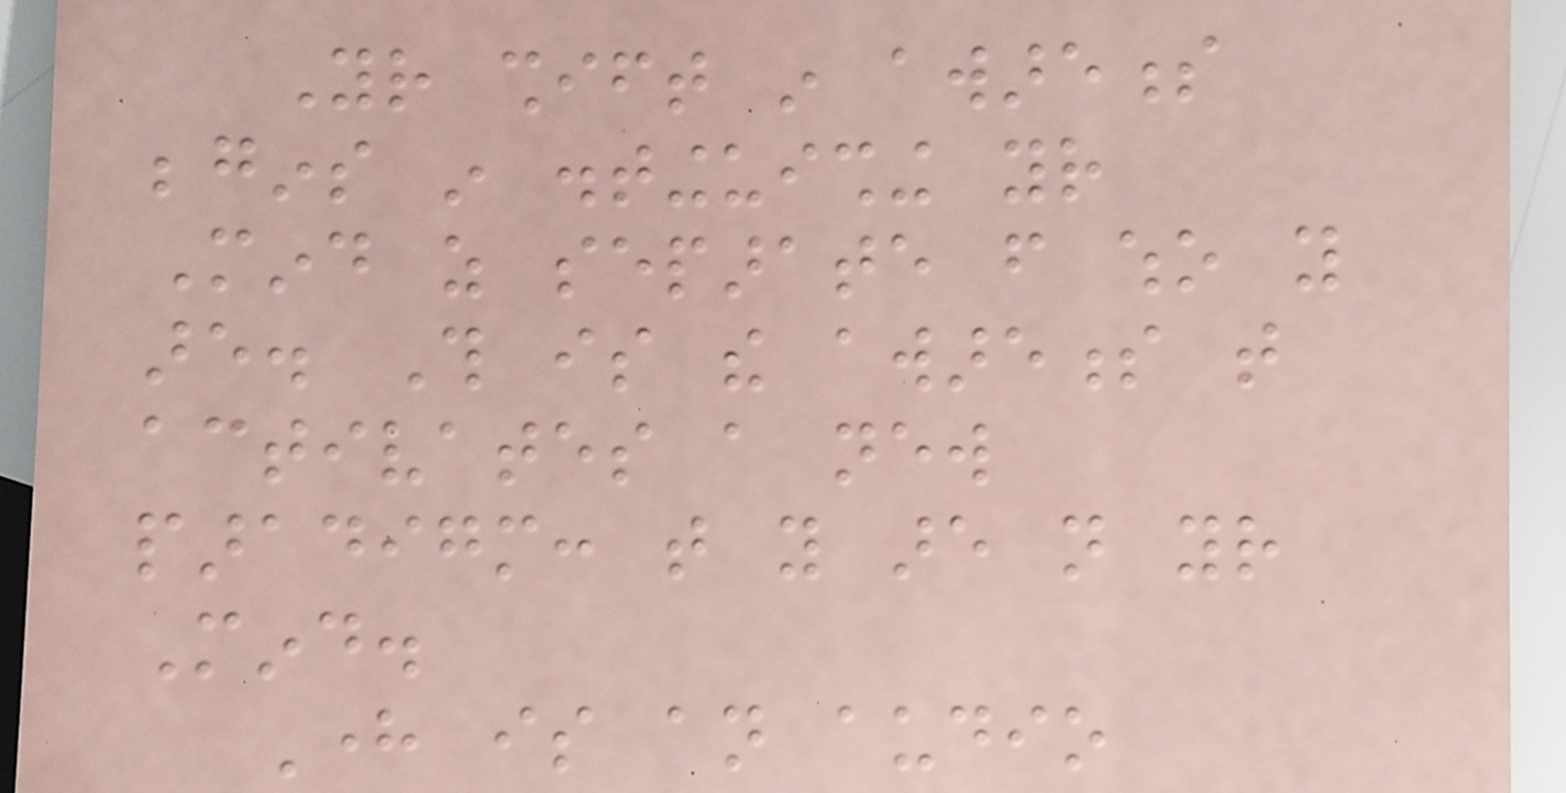Your shift in awareness
begins in distinguishing your
Mind as separate from who you
are. This is the awareness that
activates a new
paradigm: that you are not your
Mind.
Here is an audio
